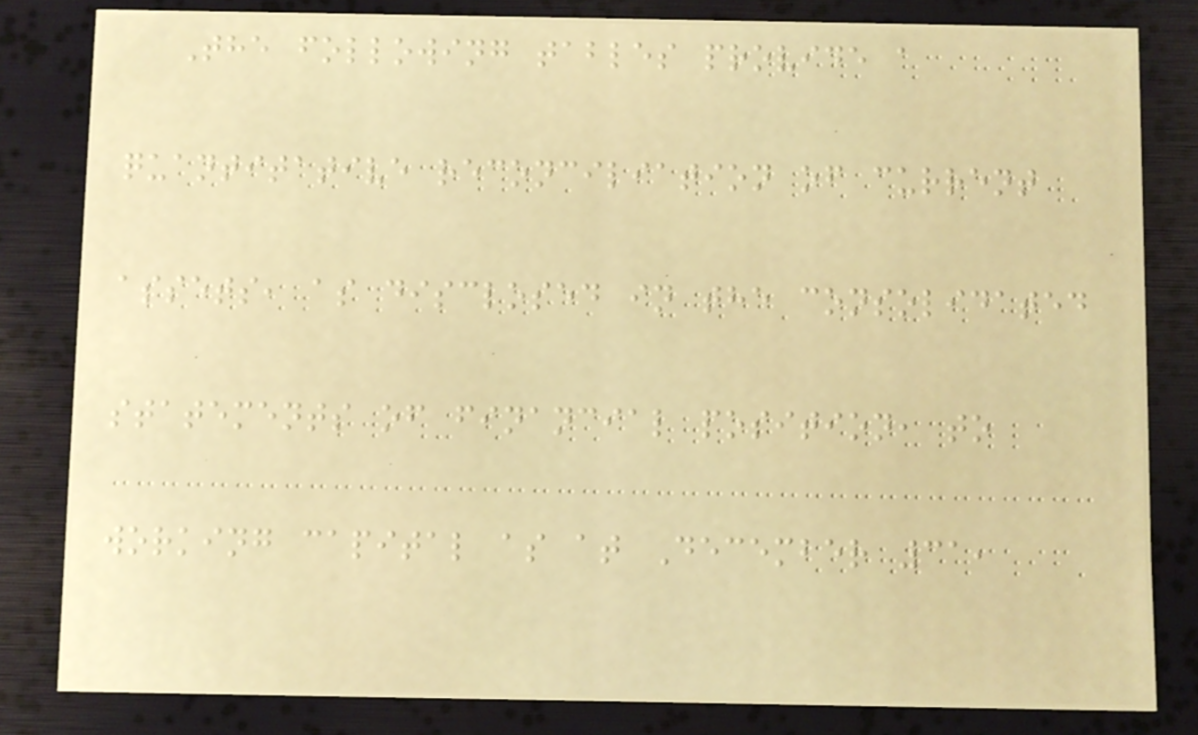The following tables provide a
quantitative reconciliation of current
assets, as disclosed in the consolidated
statements of financial position, to
working capital as at December 31,
